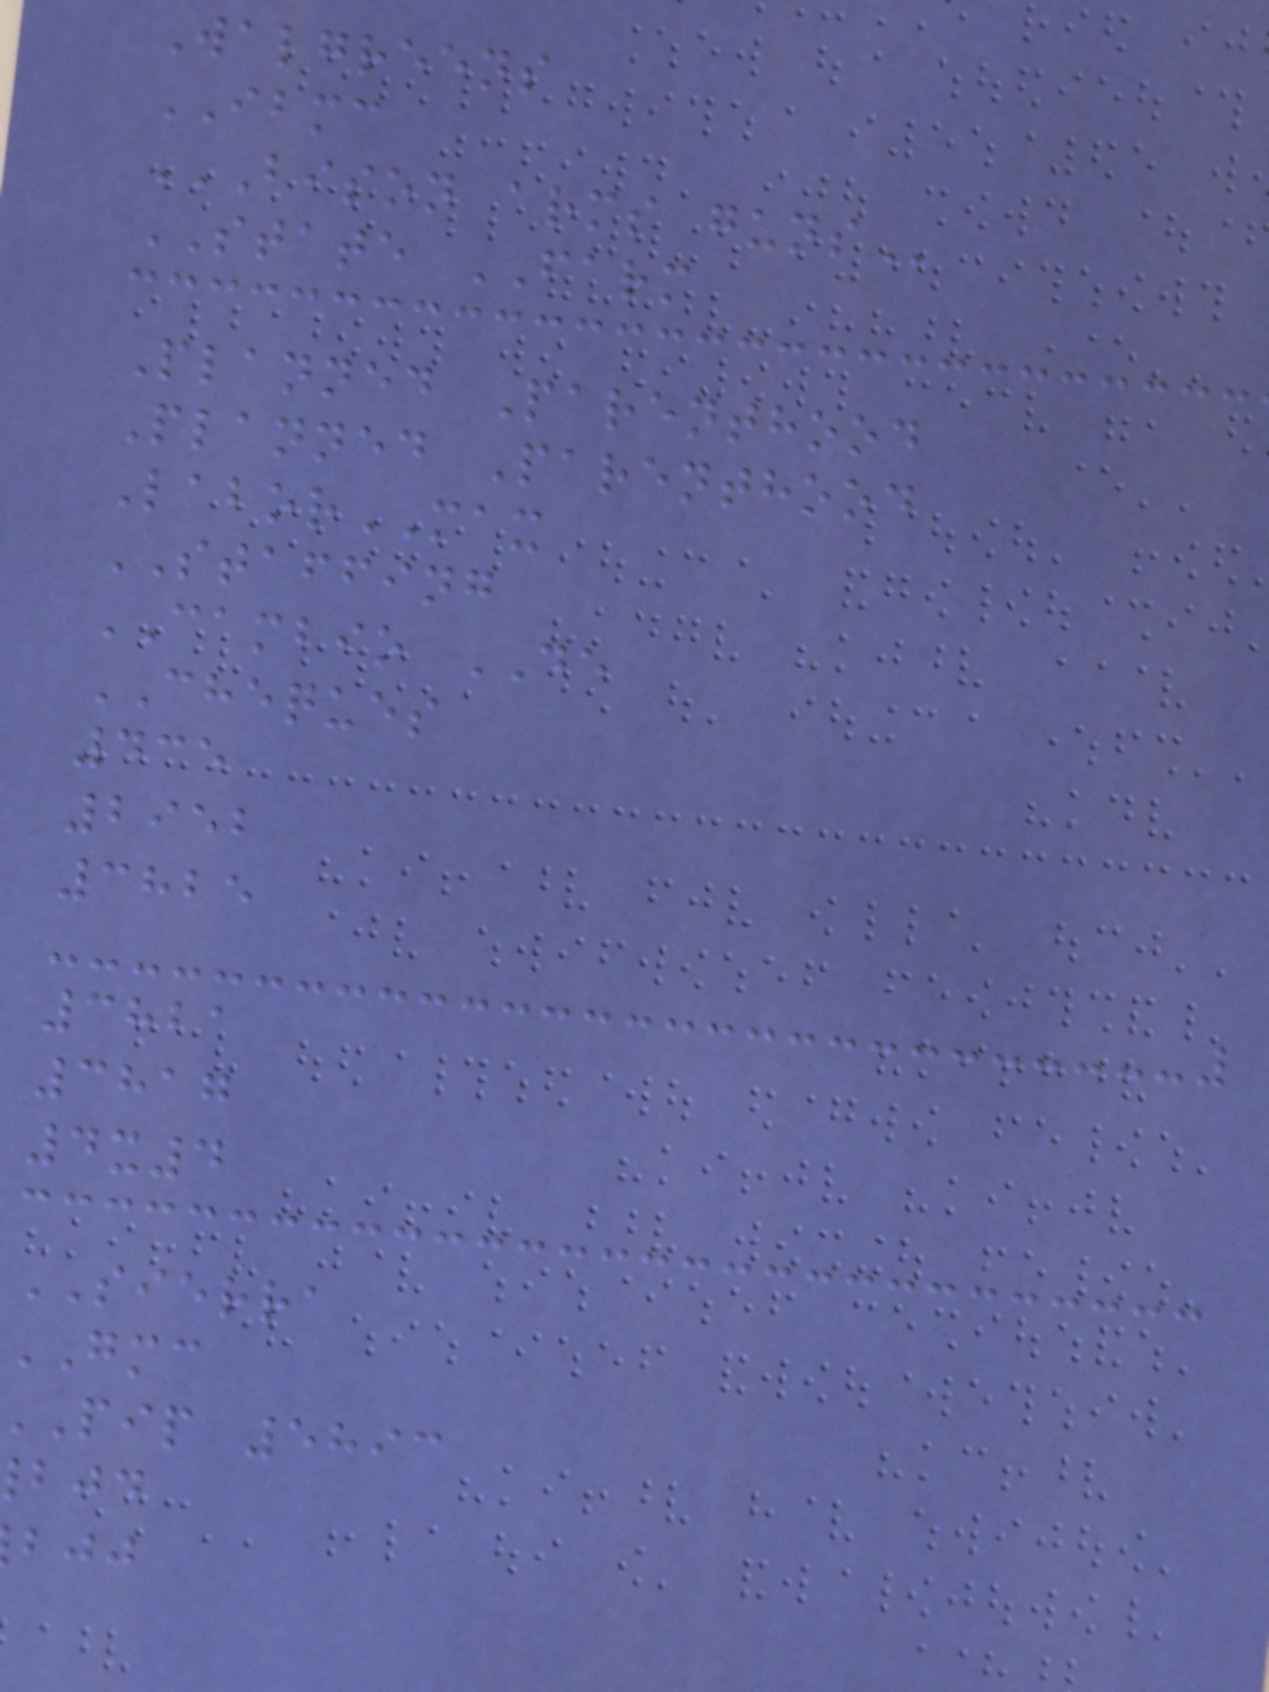Walgreens
IBMC
BISON ARMS GUNS
STATE FARM
Planned Parenthood
Planned Parenthood
LaborMAX
STAFFING
CAMBIO DE
CHEQUES
435
2952
3825
3821
3817
4x4
SIERRA
GMC
pip 5893
